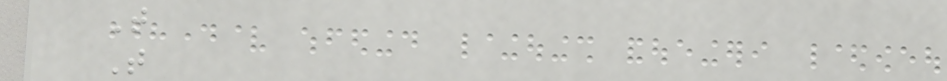T
T
